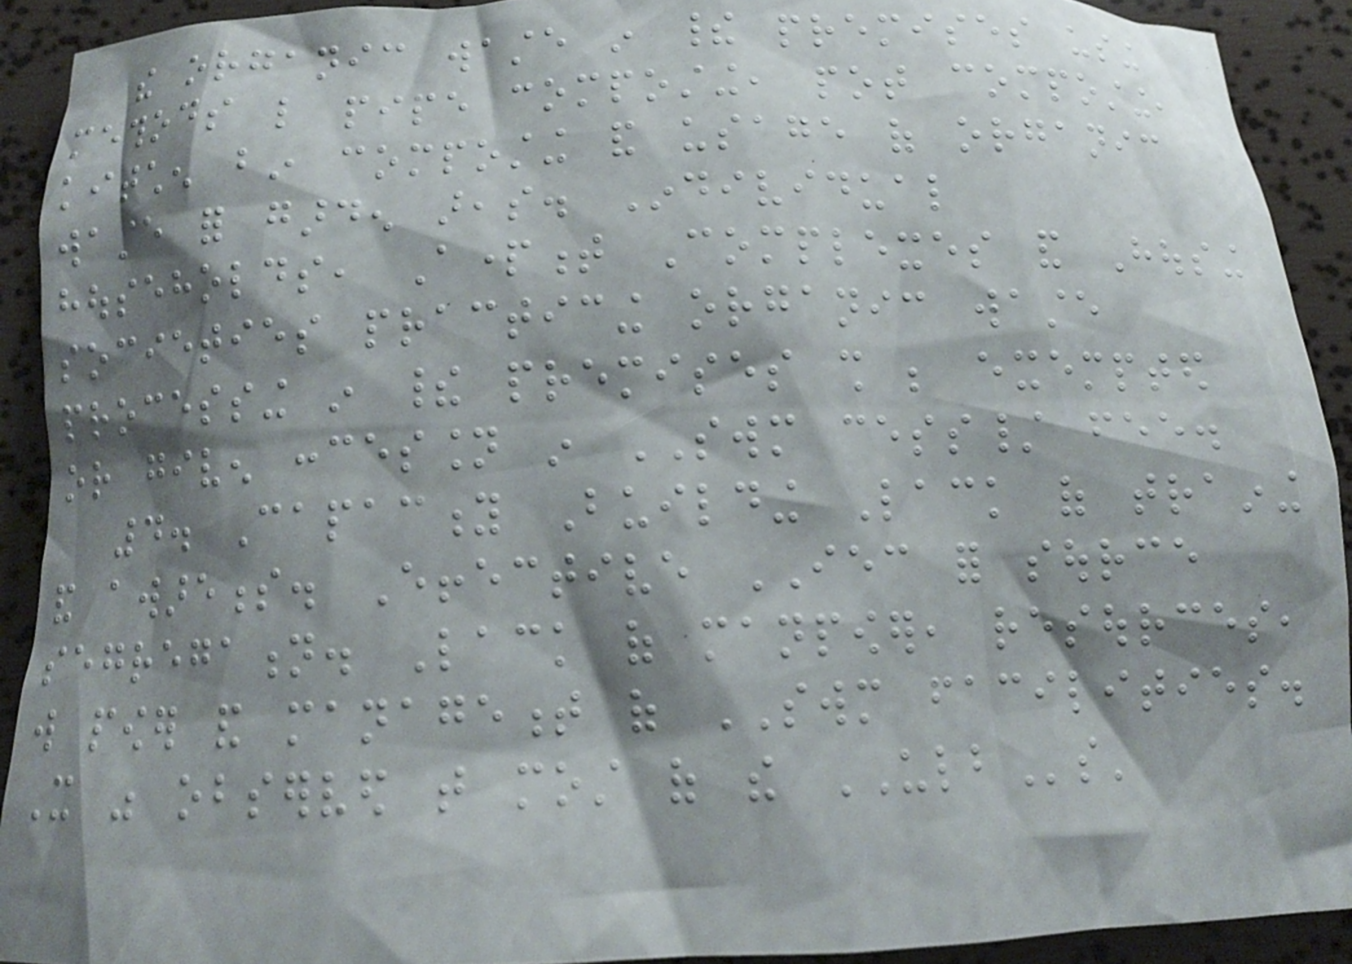the organic waste in their premises using
methods like pipe composting, pot composting,
kitchen bin composting and usage of organic
waste for garden areas. Individual
households, Apartment Complexes and Housing
societies practicing organic waste
processing in their premises shall be exempted
or given concession in SWM cess/ fee.
4. Capacity Building Lack of training
and awareness. Effective IEC for source
segregation. Lack of manpower, resources,
will power and management of SWM facilities.
It was observed that most of the ULBs'
